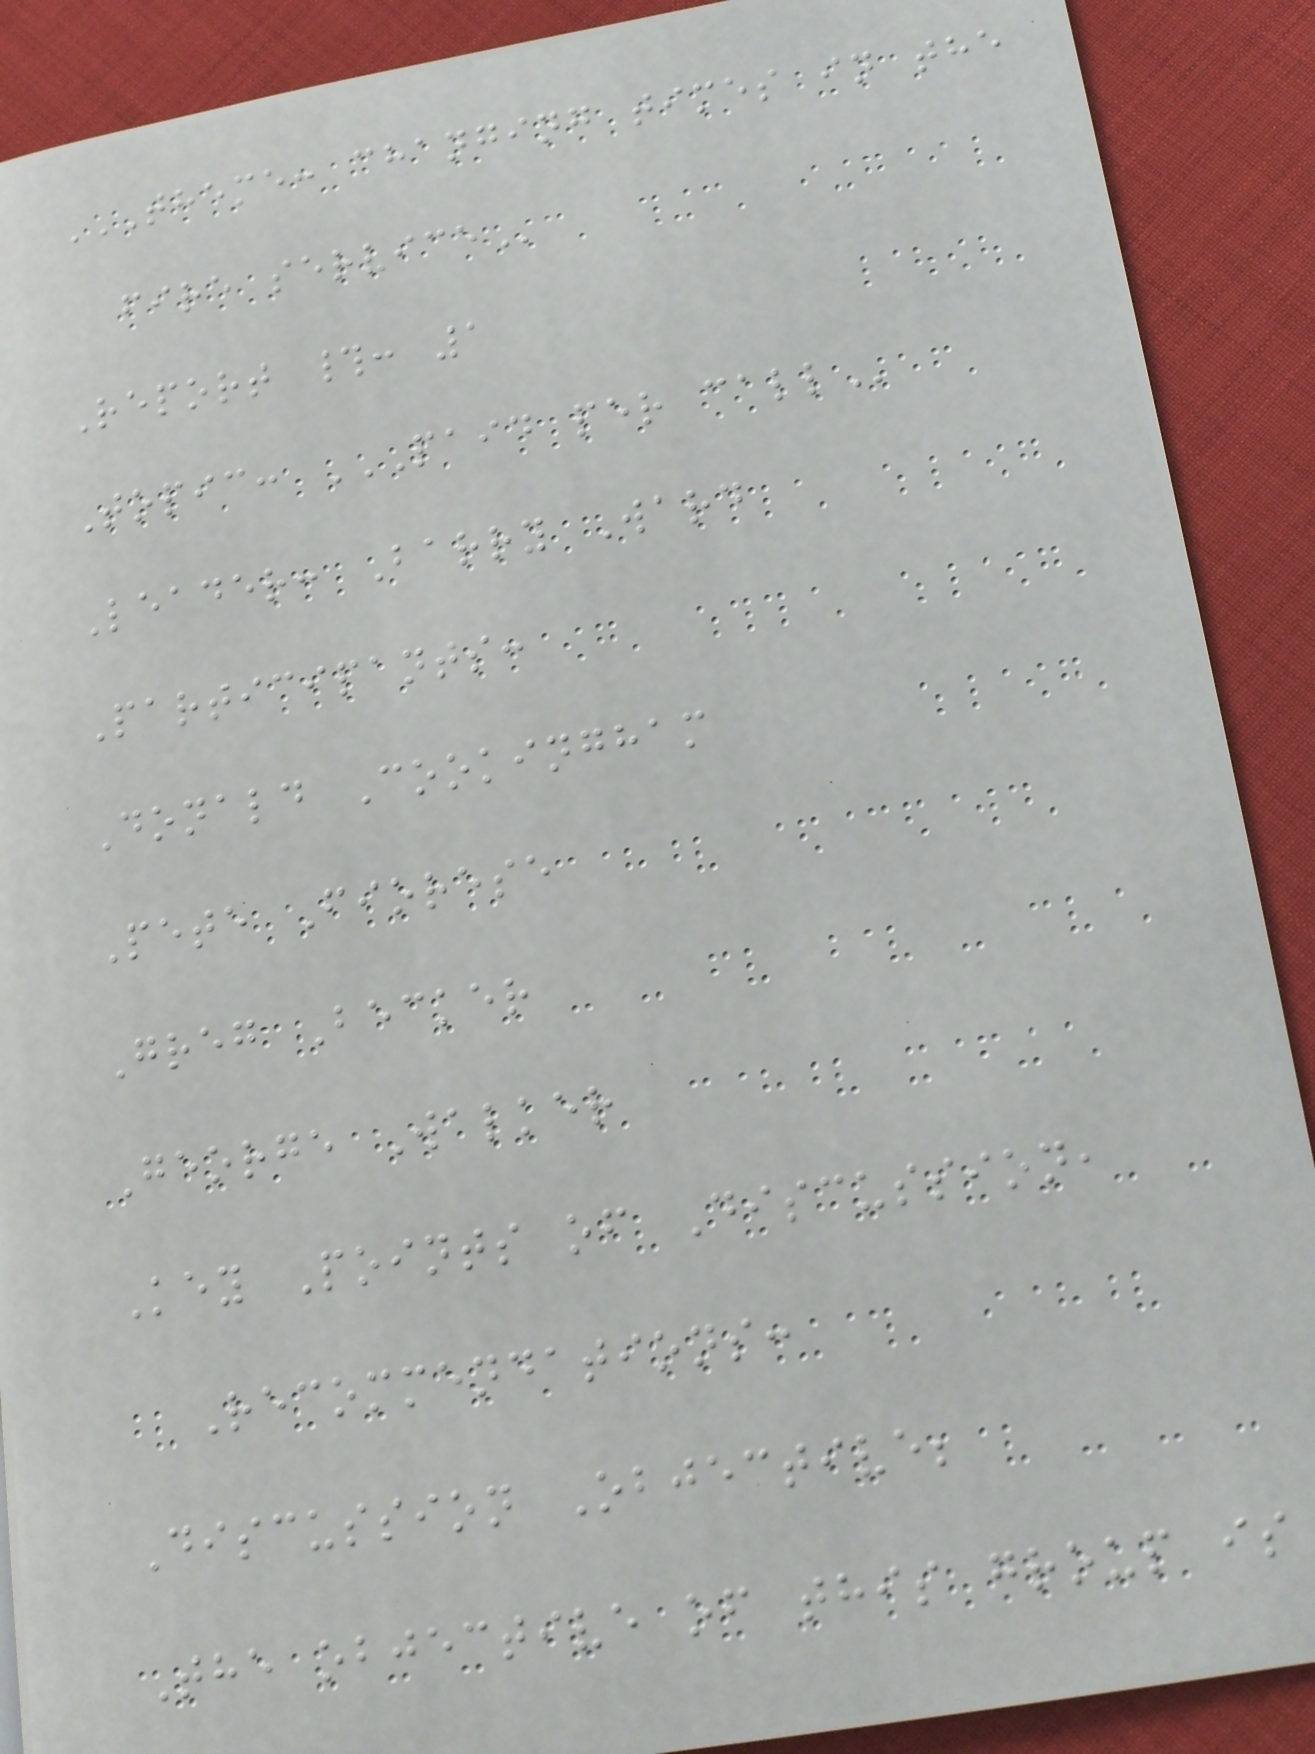THEME: CHANGING TIMES IN THE
FIRE SERVICE
Report #: 1
Topic: PAID PER CALL
Leader: Barry Ward
Participants:
Donald Cookingham
Pete Fiorese
Greg Becker
George Walker
Key Points of Discussion,
Recommendations:
Discussion Objective;
The objective of this group is
